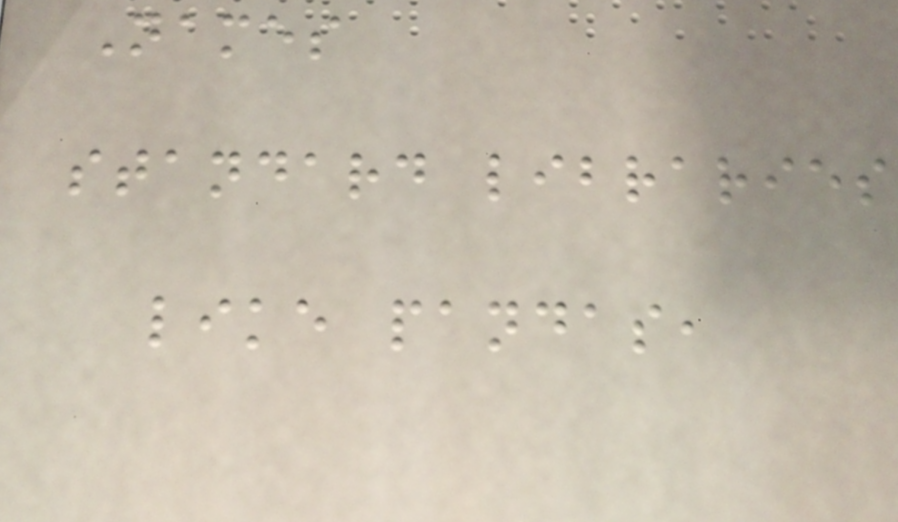Names
standard libraries
like pandas,
